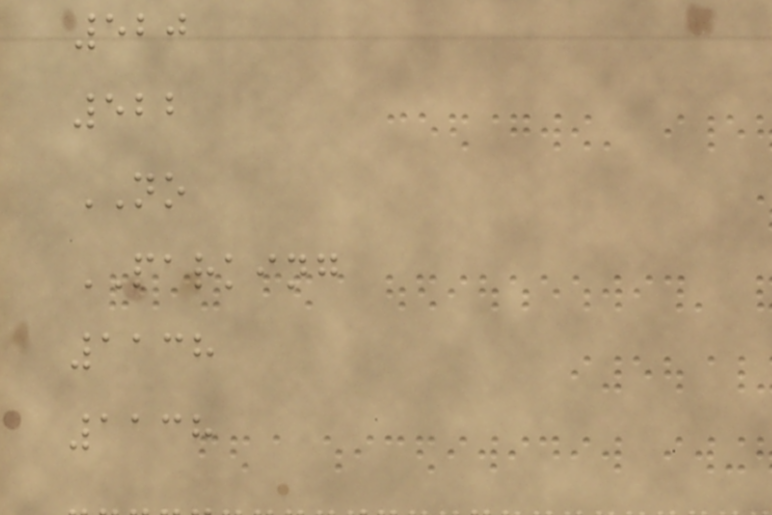520
522
NO
PARKING
1138
1138
